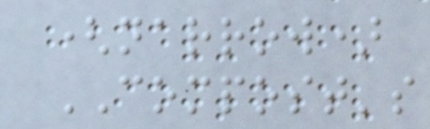(narrow)
COMPOST's
